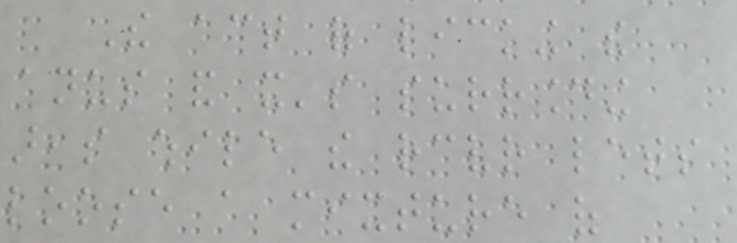The act of licking the
anus and it's surrounding
areas while the receiver lets
loose a mixture of
